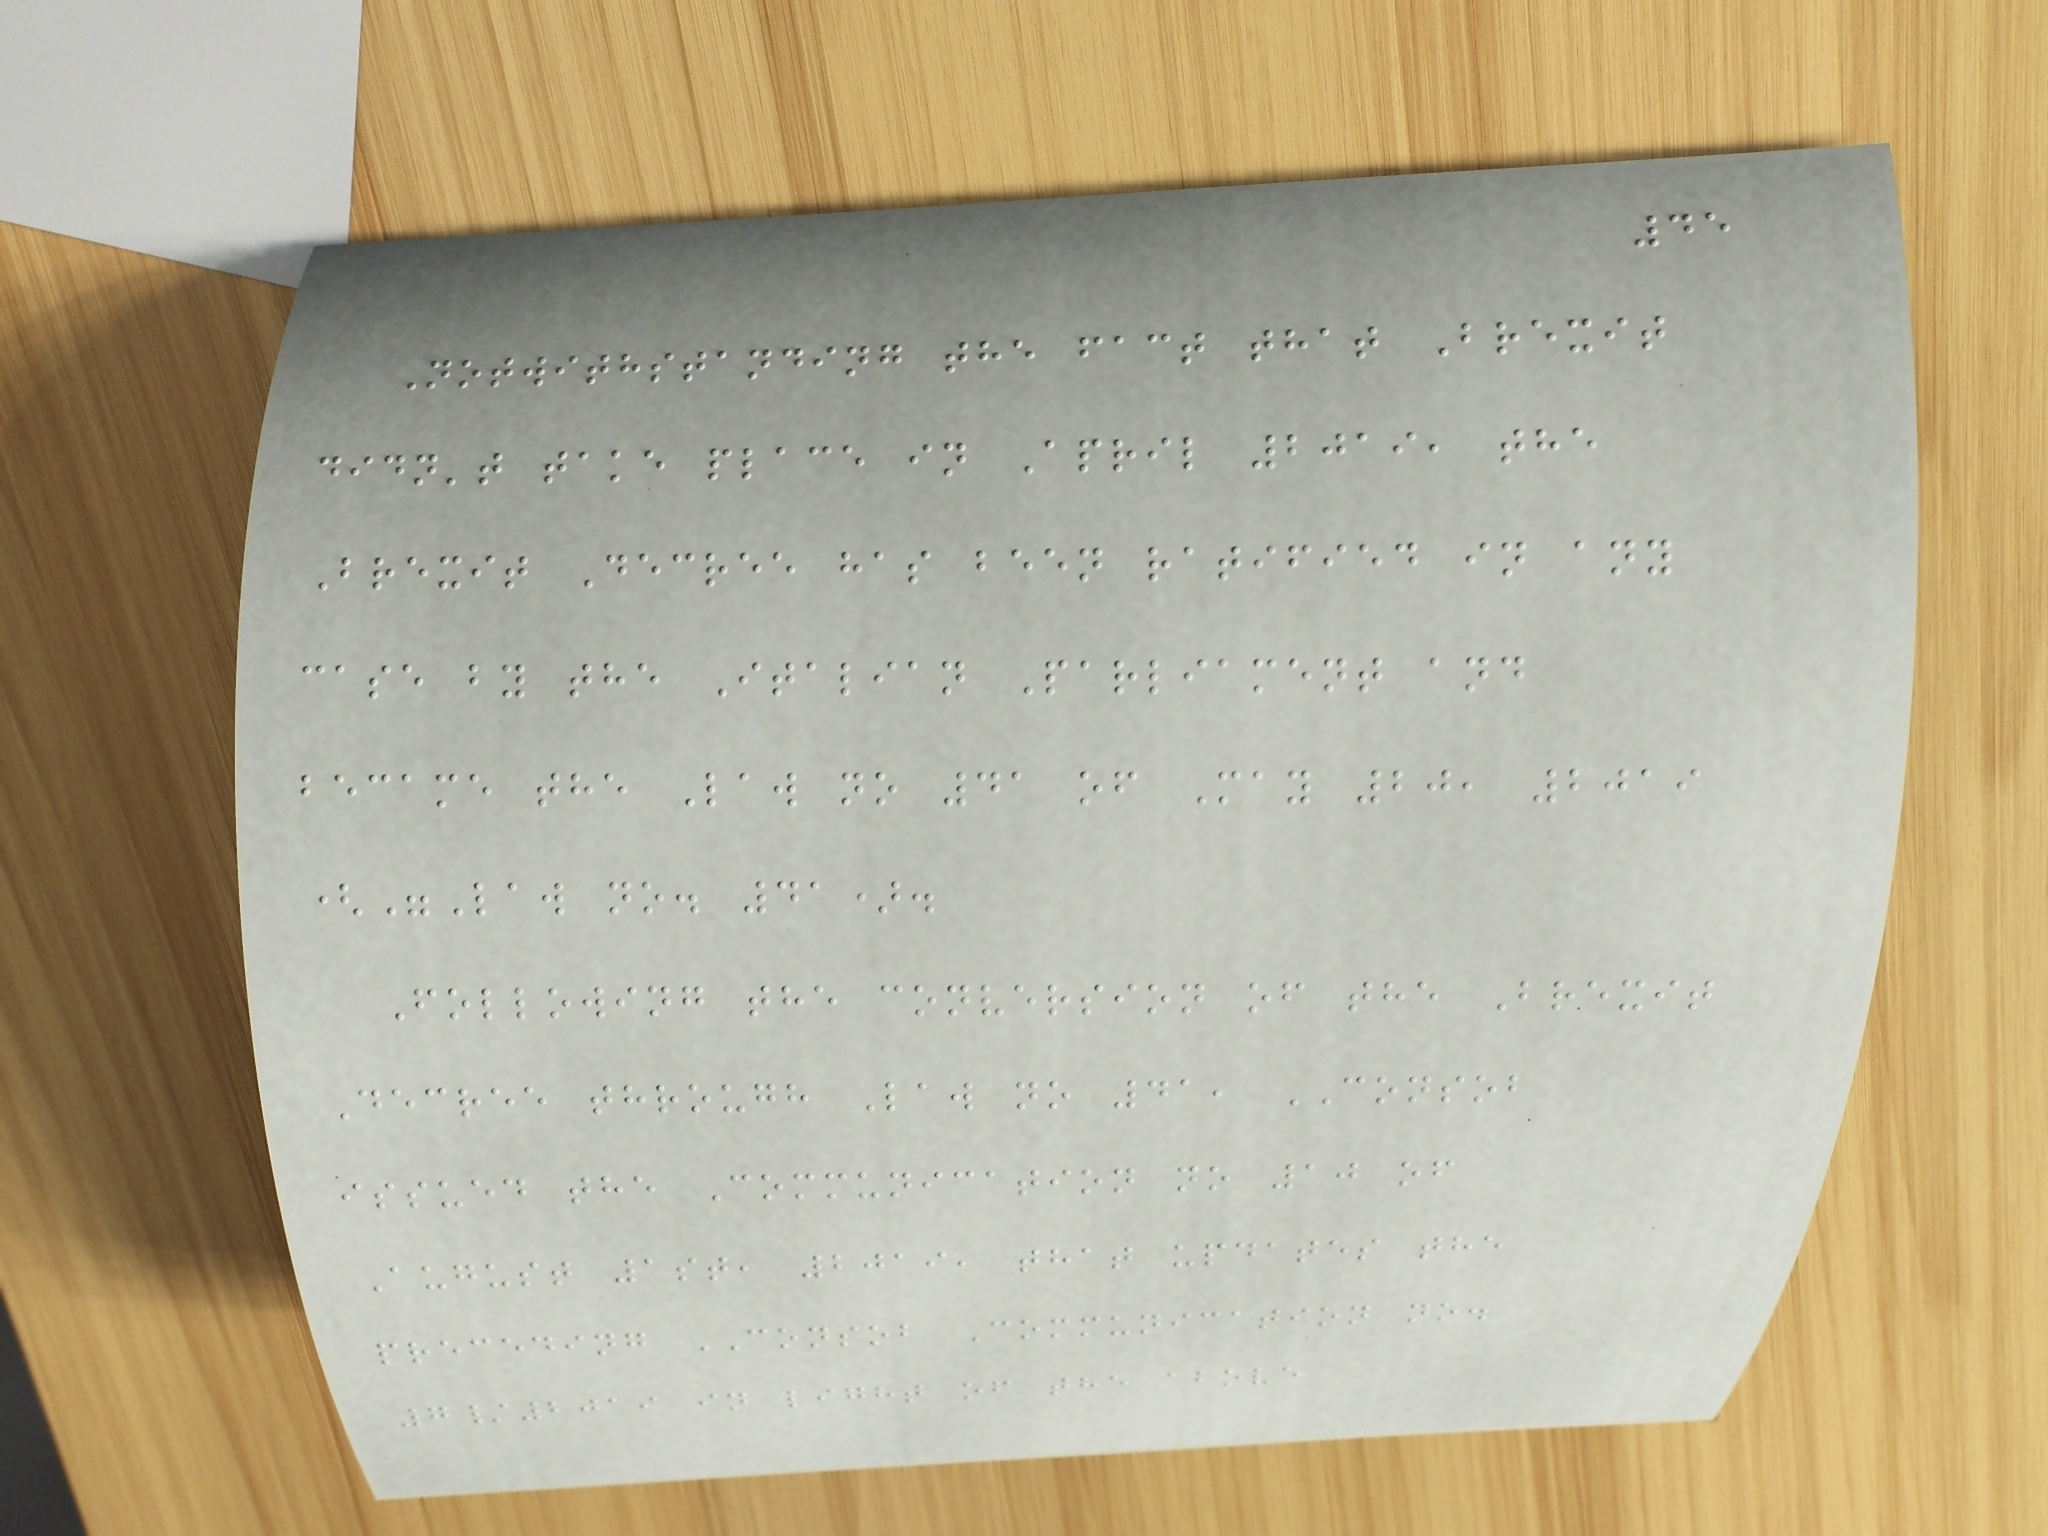45
Notwithstanding the fact that Brexit
didn't take place in April 2019, the
Brexit Decree has been ratified in any
case by the Italian Parliament and
became the Law no 41 of May 20, 2019
("Law no. 41).
Following the conversion of the Brexit
Decree through Law no 41, CONSOB
issued the Communication no 10 of
August 1st, 2019, that updates the
preceding CONSOB Communication no.
7/2019 in light of the above
